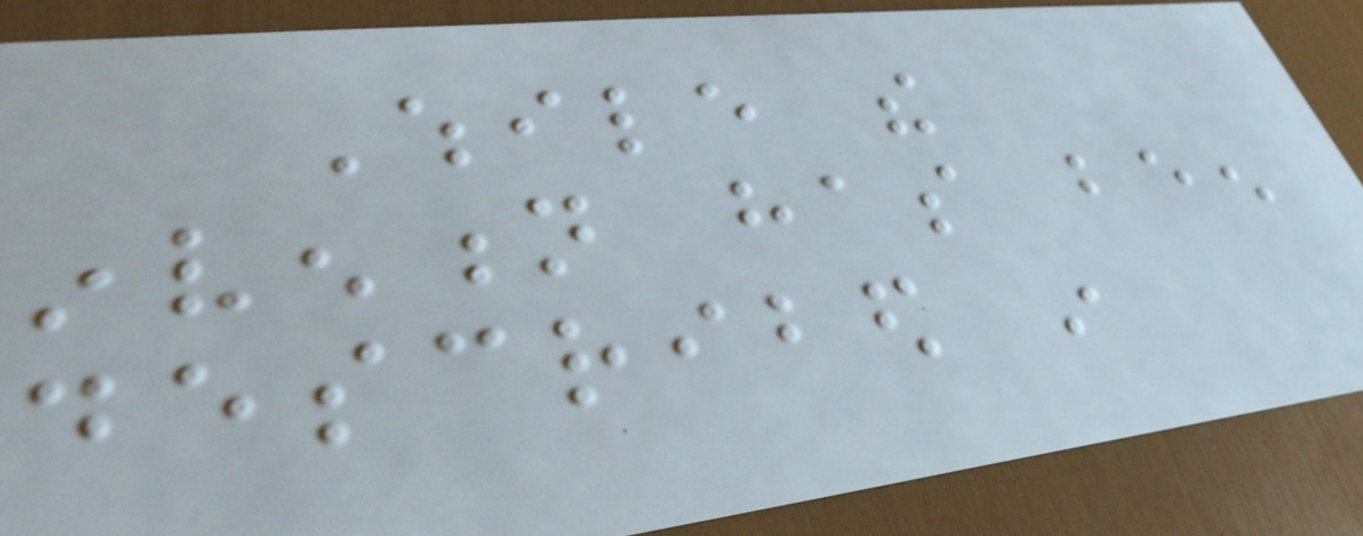While the
invention has been
described in
